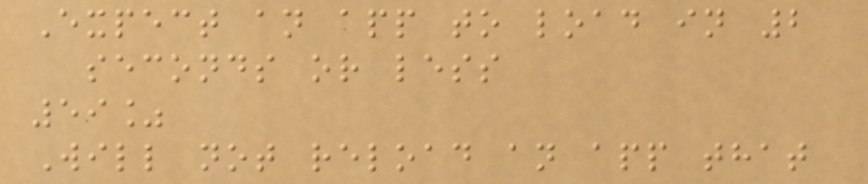Expect an app to load in 2
seconds or less
59%
Will not reload an app that
